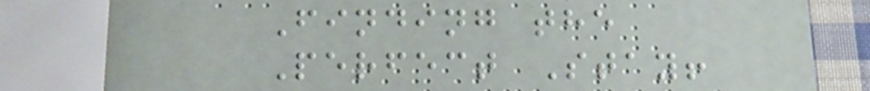Finding the
Perfect Stay!
